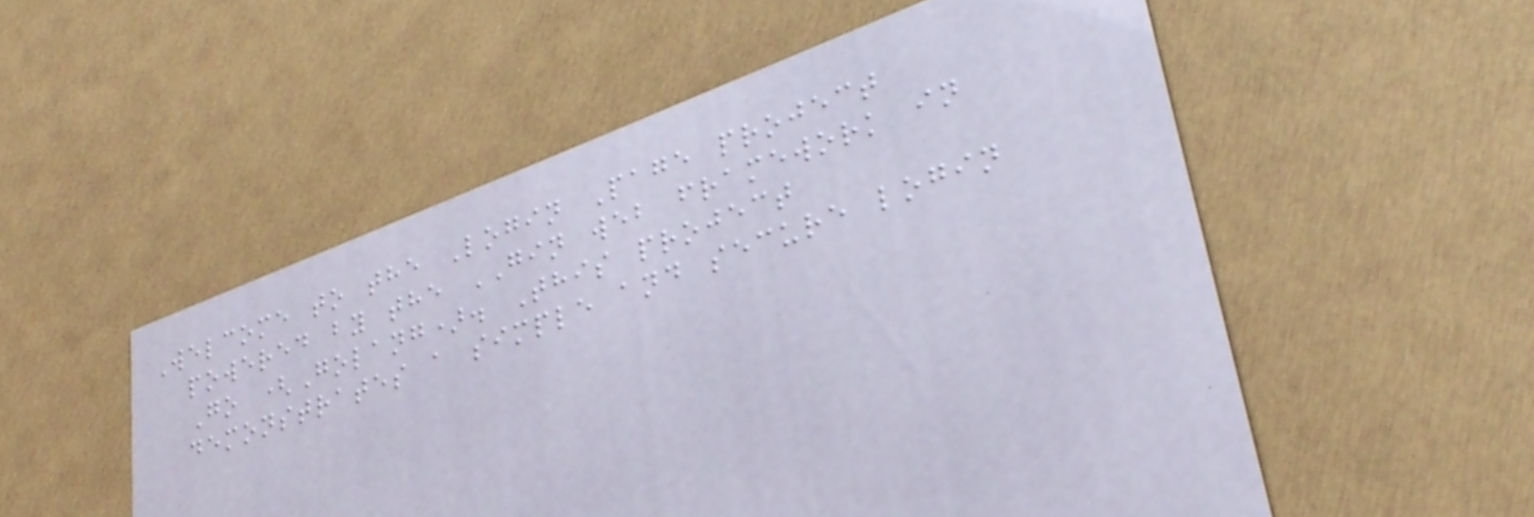Welcome to the Login Page project
powered by the GIN web framework in
Go (Golang). This project
demonstrates a simple and secure login
